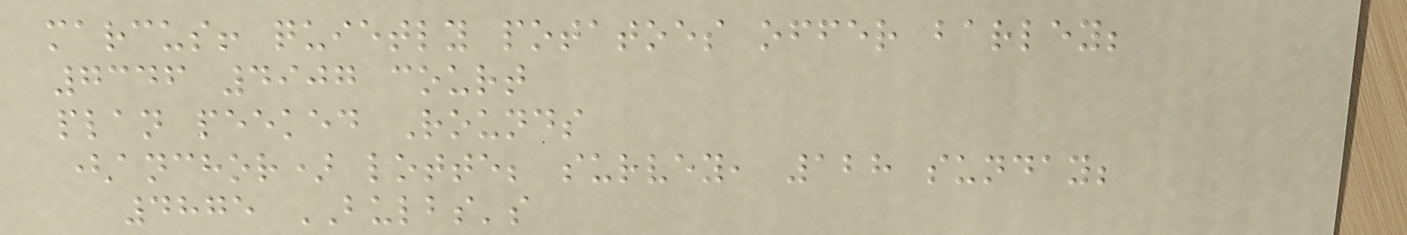marcus! quietly potatoes offer barley;
7346 4907 court
plan peeked Rounds
(anchor) lotte; survey, 128 sunday;
4875 BULBS's
